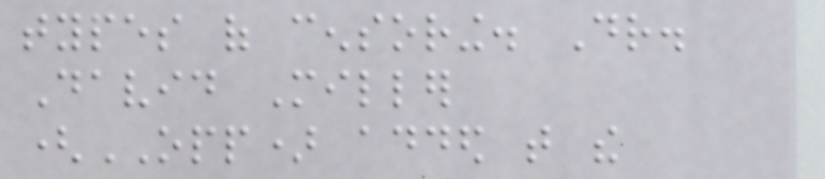types of censoring. Dr.
David Miller
(OPP) added that the
